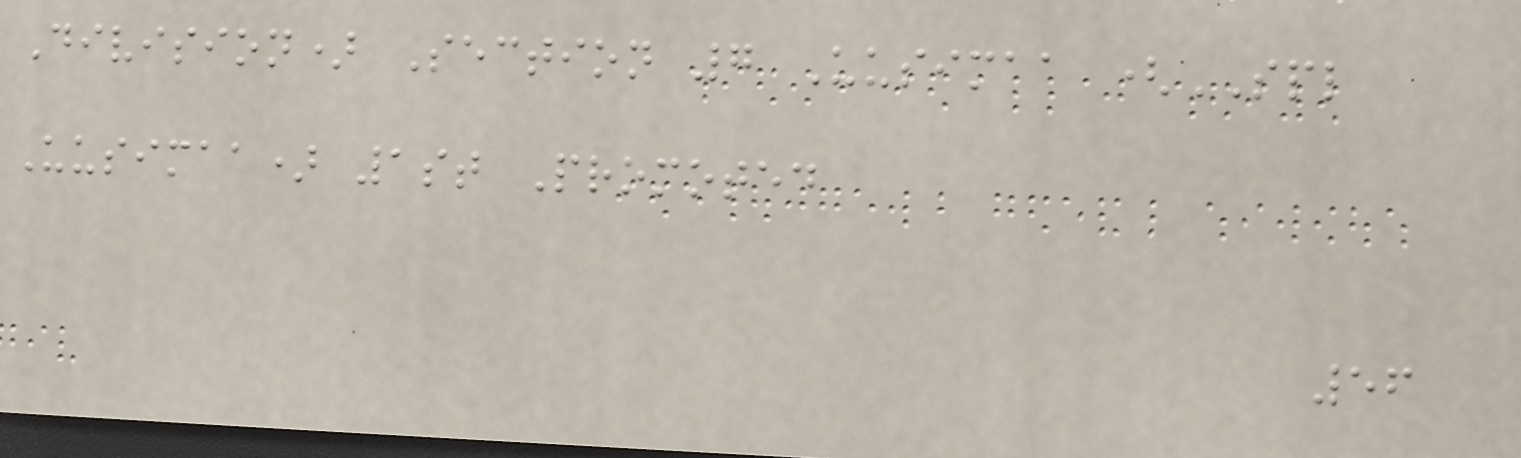Division) Section 7 Uusimaa (SPL
Uusimaa) 1st Promoted
56
